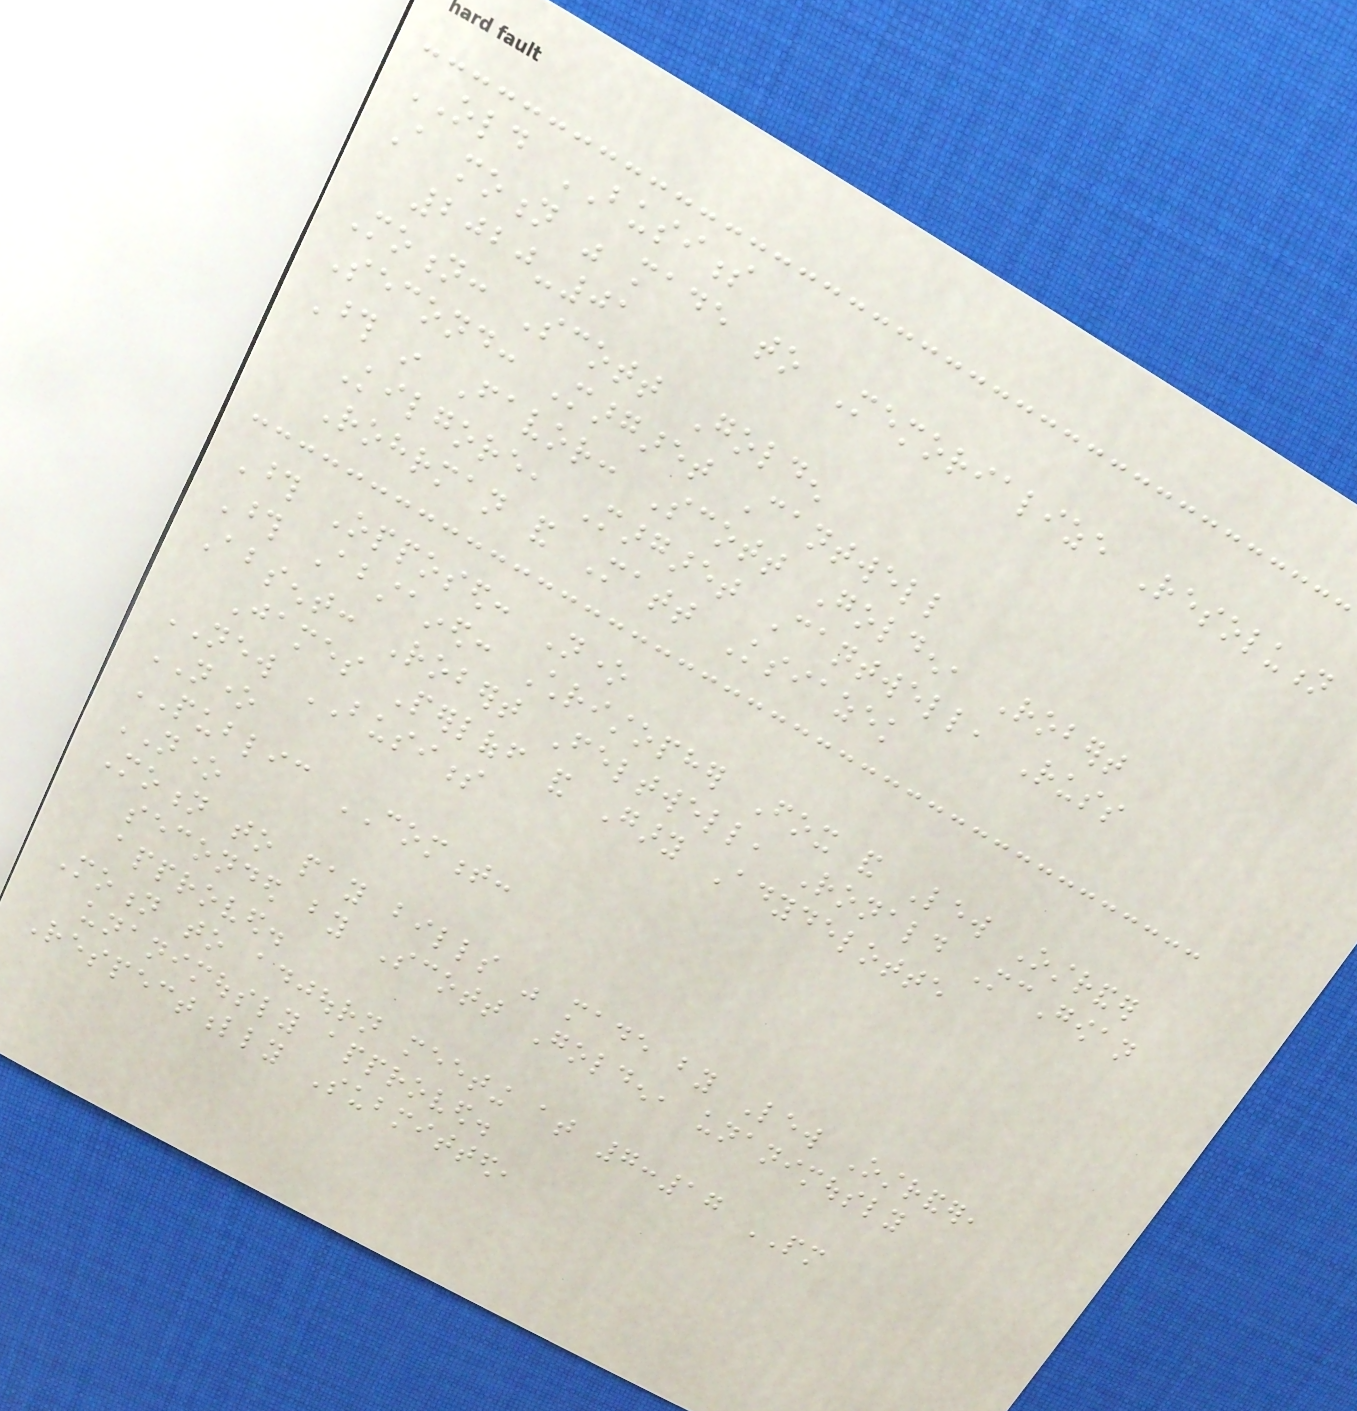OLD BUSINESS
A motion was made to Memorialize Resolution
2020-01
Motion: Scott Golden
Second: Margaret Cantwell
Those in Favor: Scott Golden, Robert
Kilgore, Margaret Cantwell, Russ
Rohrman and Matt Ksiazek
Those Opposed: None
Those Abstained: Christopher Fox and Lew Ostrander
Absent: Robert Feltwell, Ronald McGowan
James Perloff and Gary Adydelotte
NEW BUSINESS
NONE
PUBLIC COMMENT:
NONE
Motion to pay bills was made by Lew Ostrander,
seconded by Scott Golden, unanimously
approved.
Motion to adjourn meeting at 7:17 PM
unanimously approved.
Respectfully Submitted,
